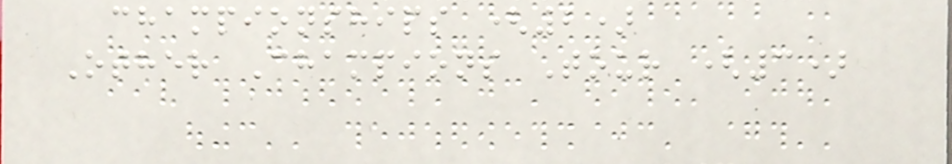championships (2)
Other Champions Tour (3)
